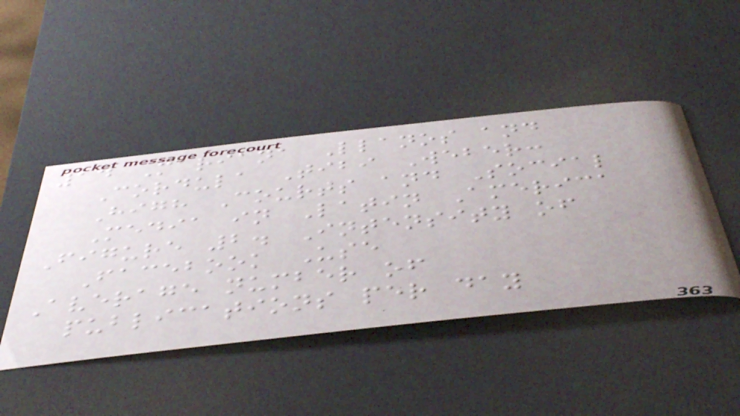14 Mariana Llanos and
Cordula Tibi Weber:
High Courts and Social
Media in Latin America
Figure 2. Intensity of
Facebook Use
Average number of
publications per day
